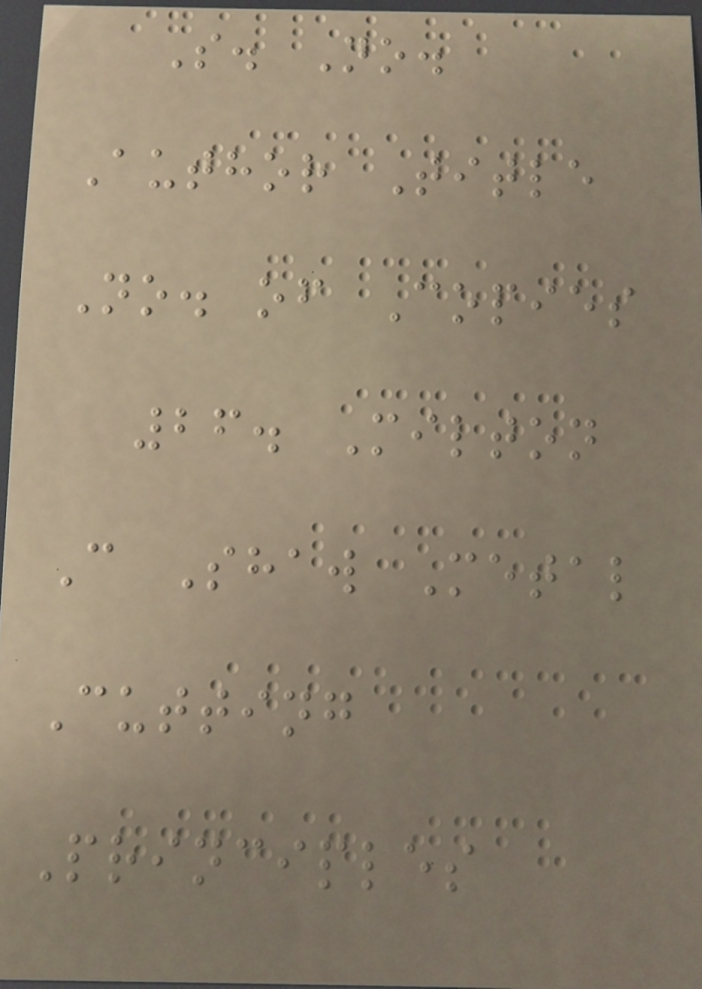S. No.
Author Title
No. of Copies
26. Milton
C Shaw Metal
Cutting
Principles
